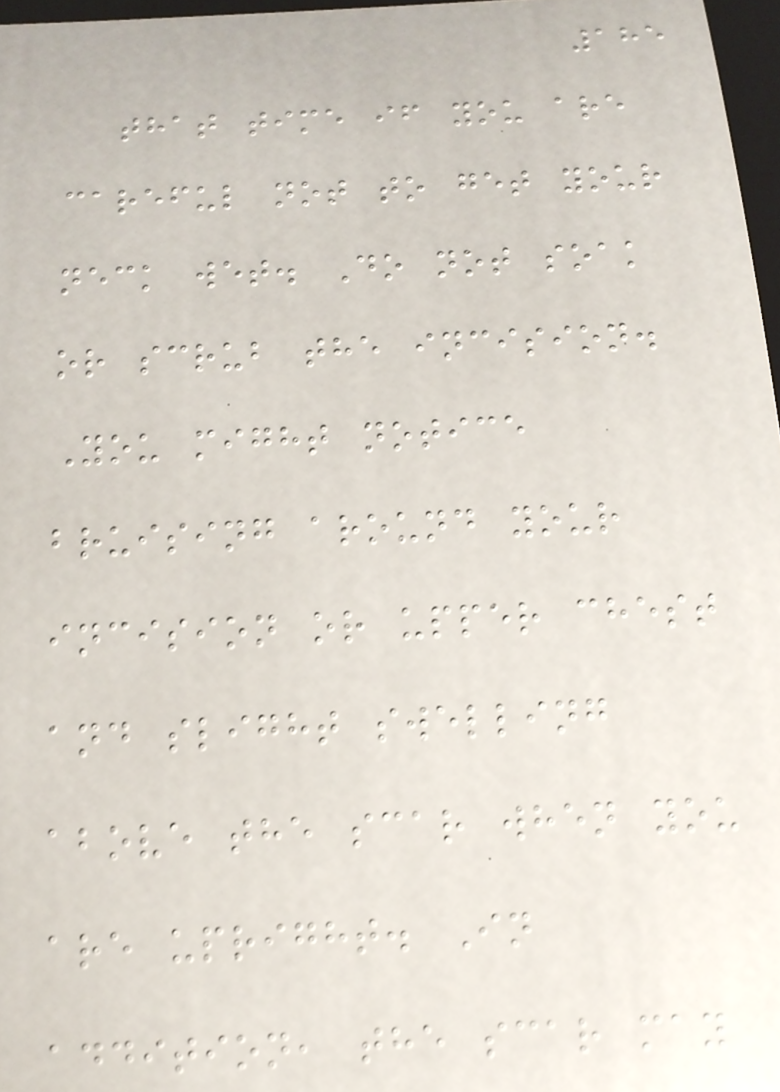185
that time if you are
careful not to get your
neck wet. Do not soak
or scrub the incision.
You might notice
bruising around your
incision or upper chest
and slight swelling
above the scar when you
are upright. In
addition, the scar may
